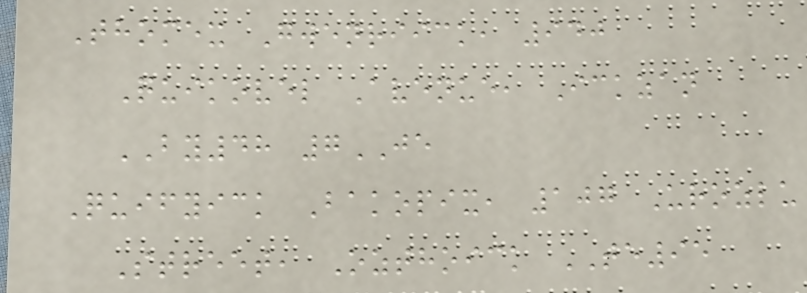Thomex Gwenriick, 940
Quikovel Avenue, Ickzan
BY48 7JE
Quifyick Bakopix, 107 Urozlu
Street, Ozthoick TE95
